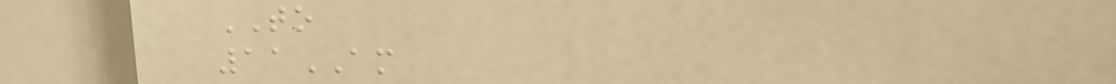TO
11AM
